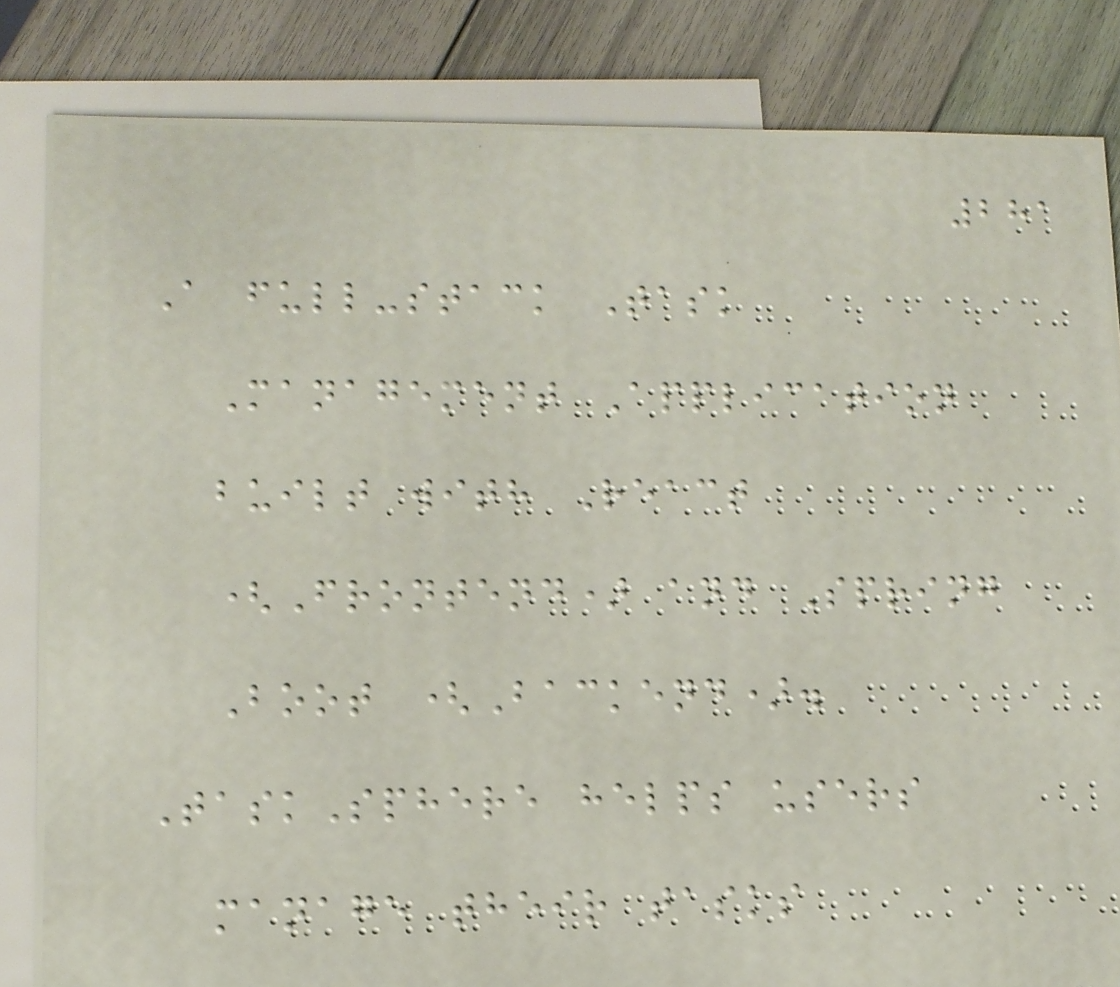281
A full-stack Task
Management Application
built with React
(Frontend) and Spring
Boot (Backend).
TaskSphere helps users
manage their tasks
